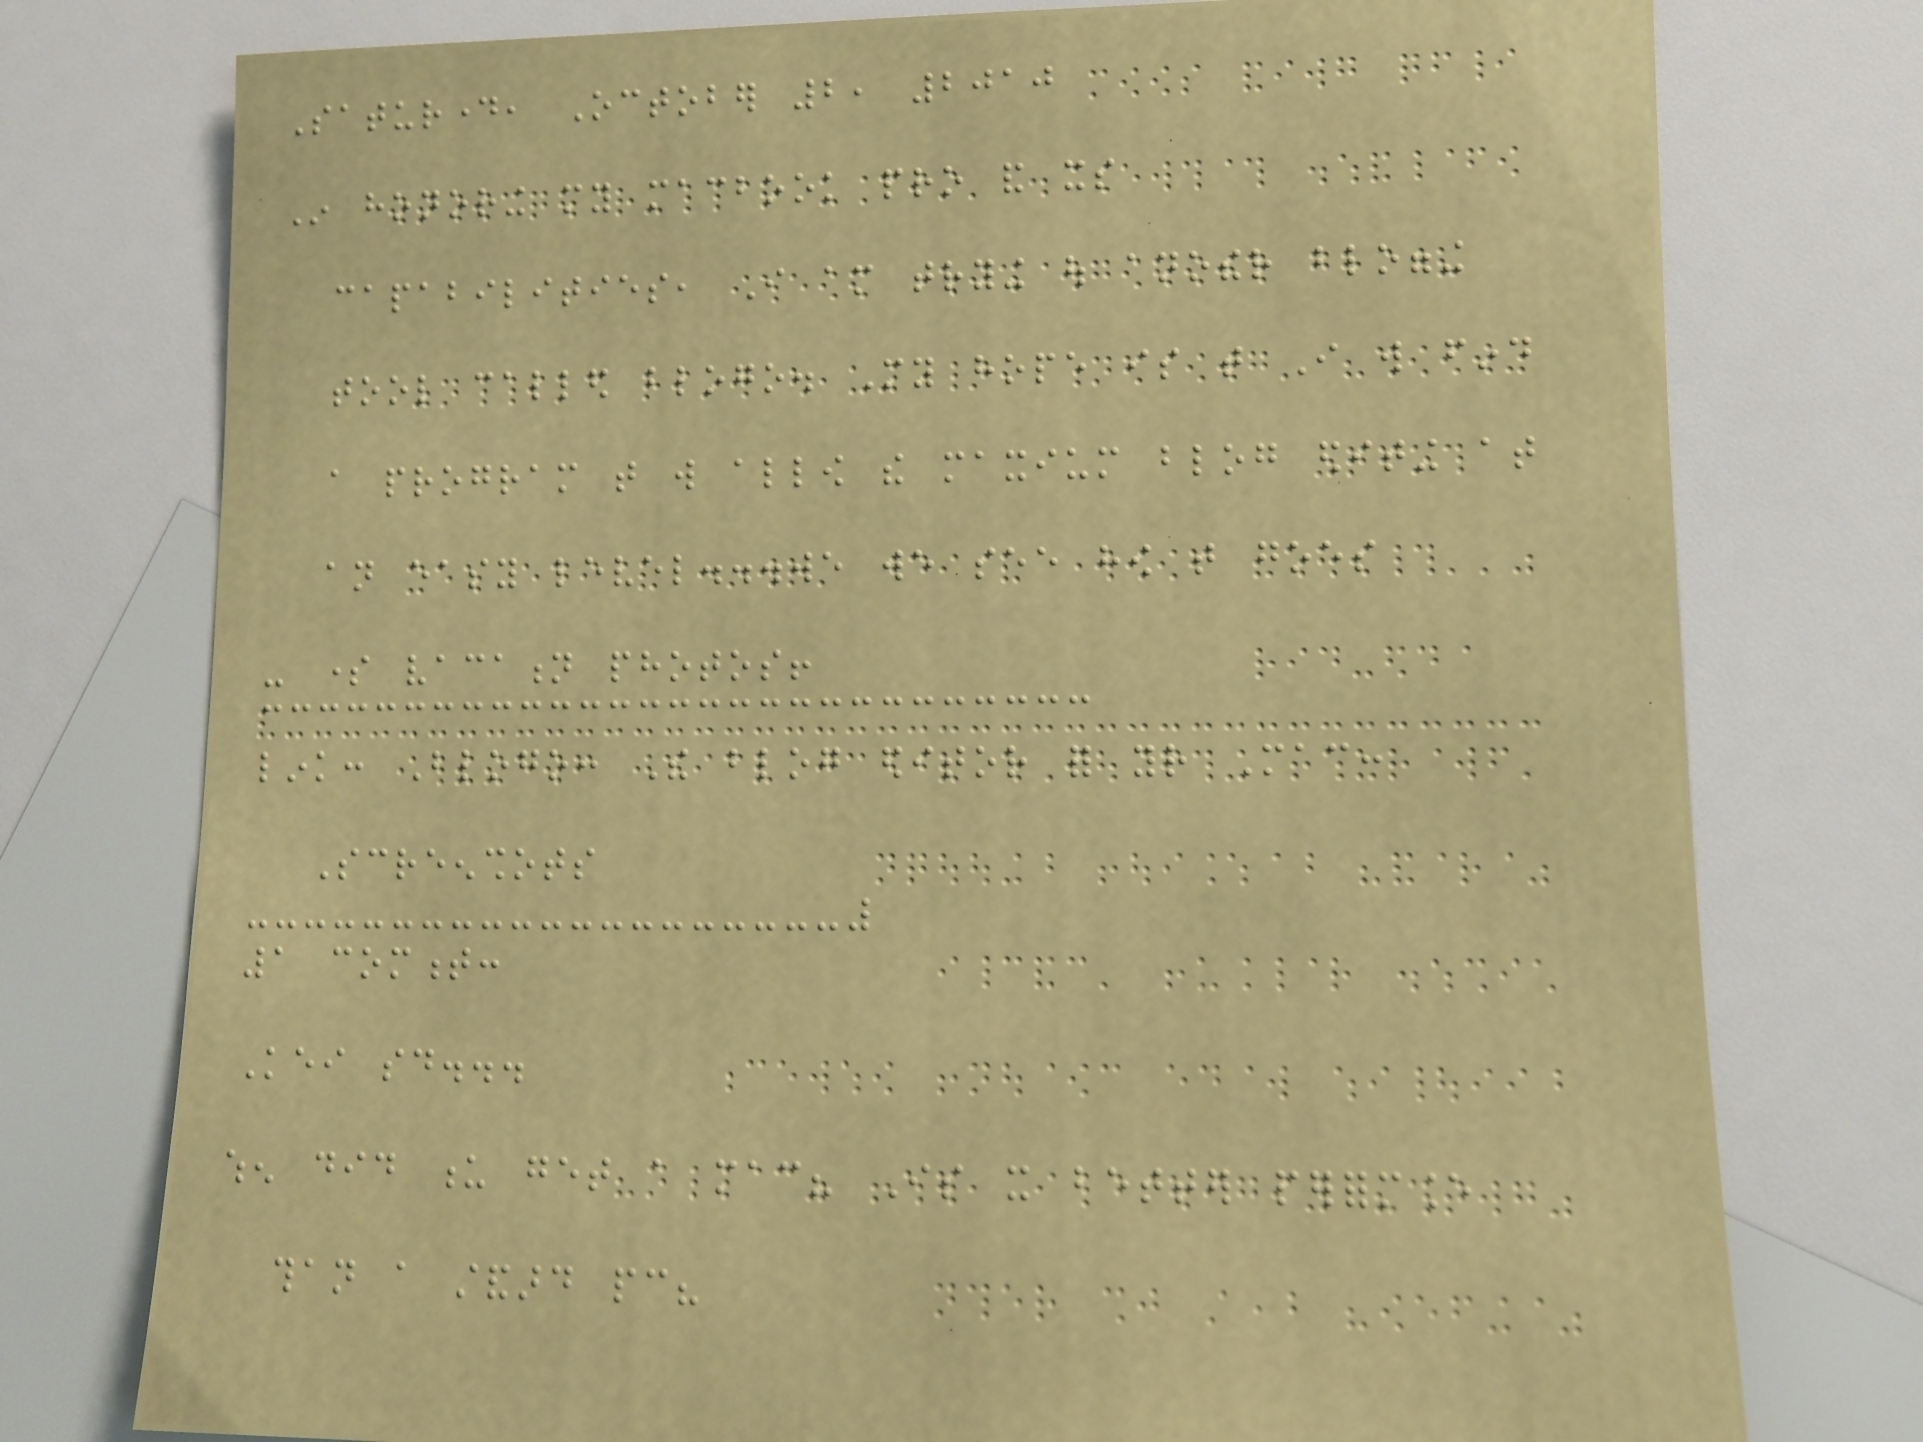Saturday, October 2, 2010
In honoring my macbook pro and its
capabilities, I am trying out another blogging
tool called blogo. My hope is that I will find
a program that will allow the maxium blog editing at
an easy level...we we see how that goes
- some vacation photos!
link: Blogo: The blog editor for your Mac:
Screenshots
1 comment:
Kei said...
when did u get a mac? Is it better performance
than a standard pc?
